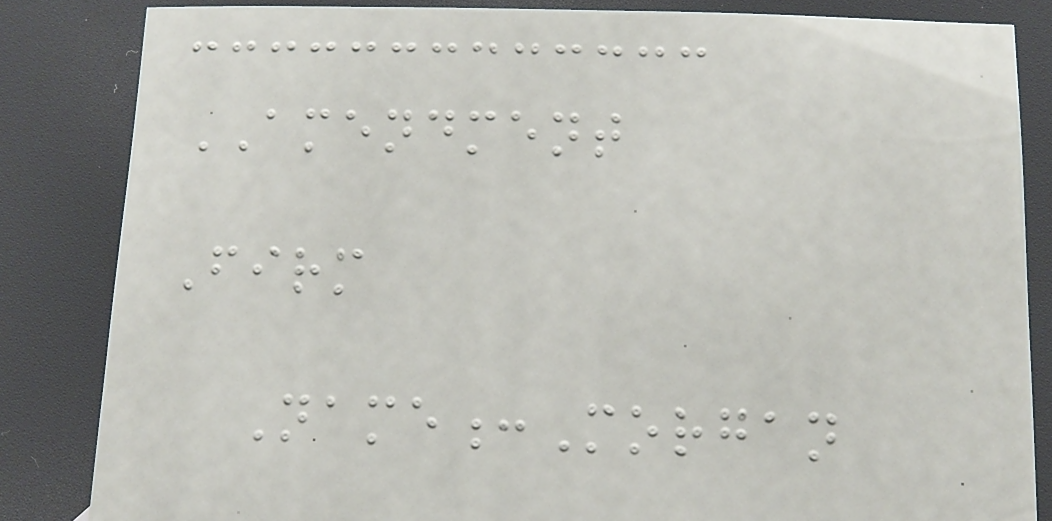AMENDMENT
Firm
Name:Morgan
